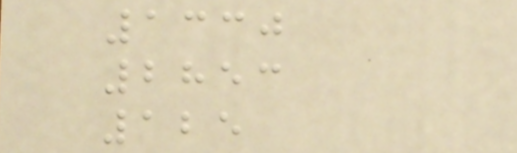1330
2853
125
